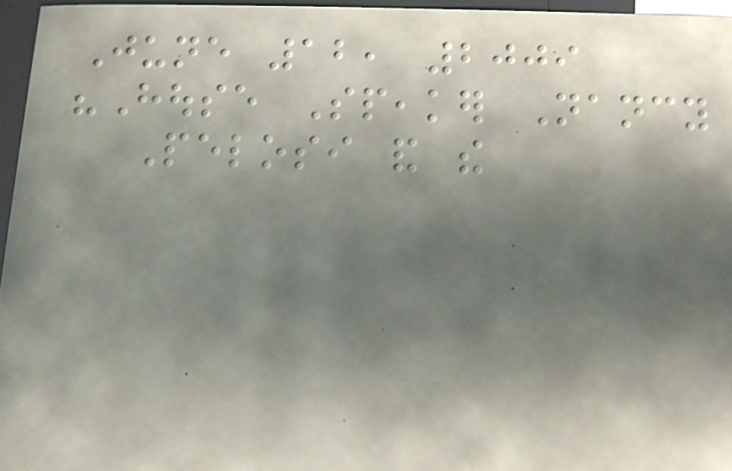June 12, 2009
"House Speaker Nancy
Pelosi and the
